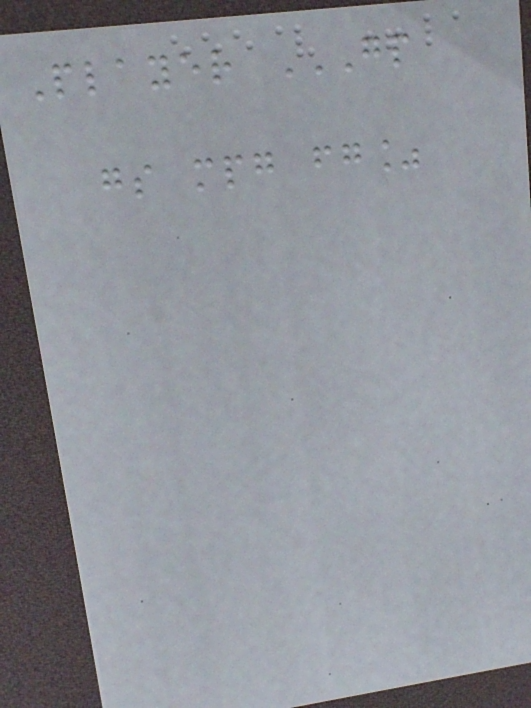Player GP
GS MPG FG%
